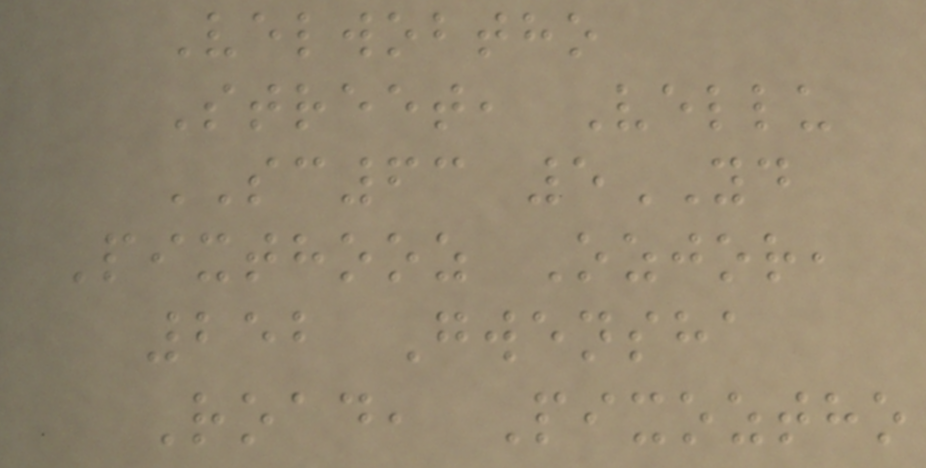Velwobtho
Street, Vellu
SC63 5YD
Pixthooz Ozjor,
252 Gwensha
Road, Pixoztho
